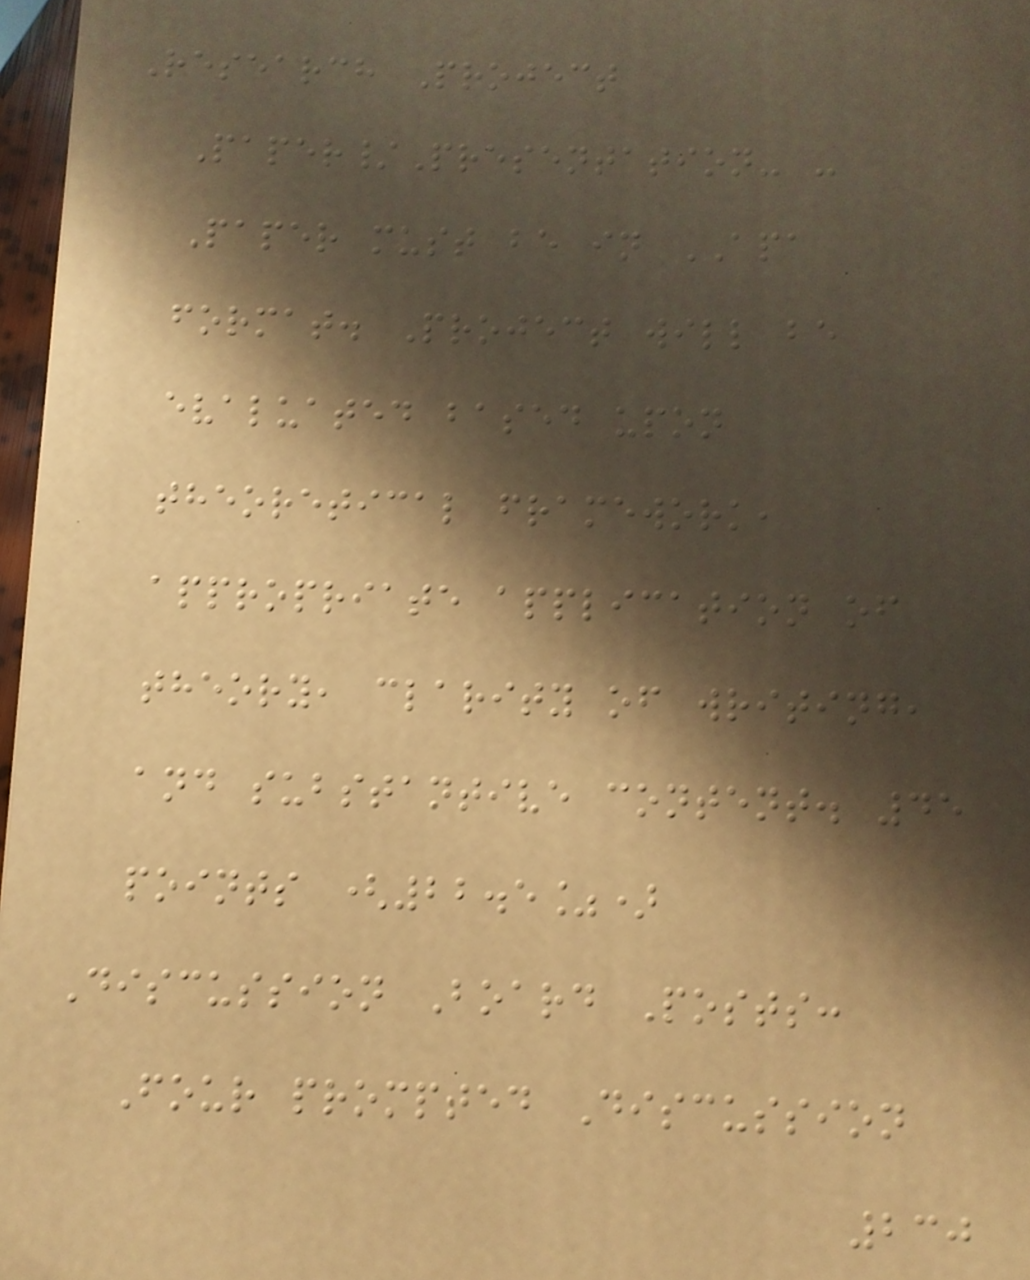Research Project
Paper/Presentation- -
Paper must be in APA
format. Project will be
evaluated based upon
theoretical framework,
appropriate application of
theory, clarity of writing,
and substantive content. 45
points (22.5%)
Discussion Board Posts:
Four prompted Discussion
230
